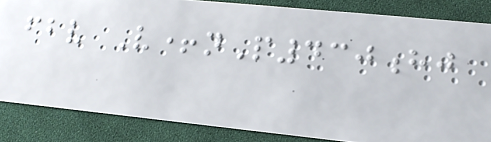fbv V+nP430hj
